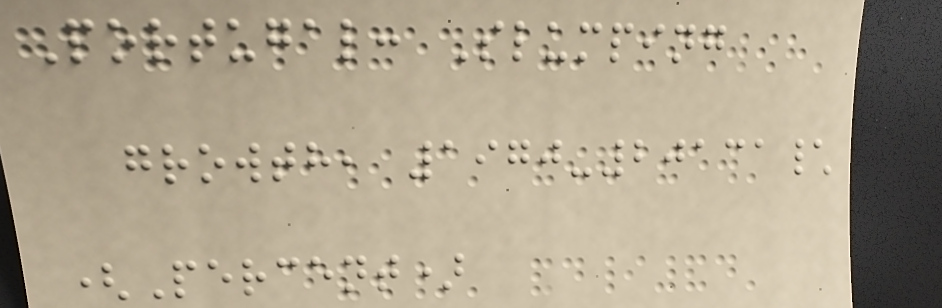Portugal: Slumping
growth, 1970-20131\
(Percent)
